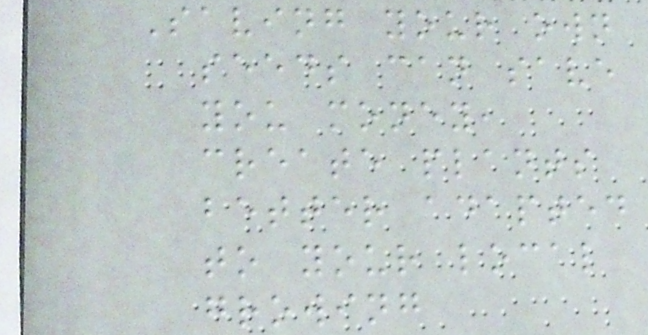Saving your own
seeds can save
you money,
create plants
better adapted
to your local
growing
